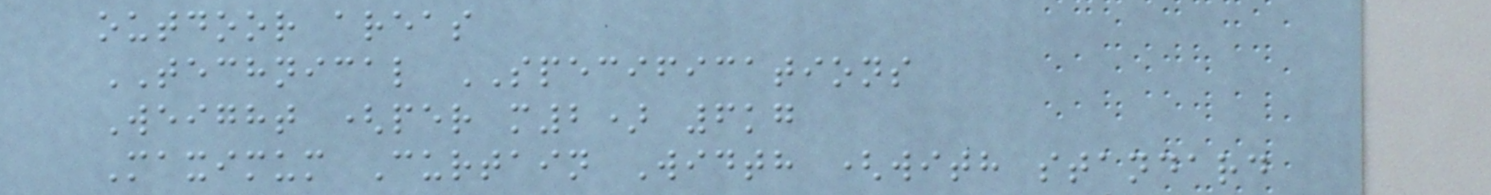outdoor areas
TECHNICAL SPECIFICATIONS
Weight (per m2) 6kg
Maximum Curtain Width (with standard
